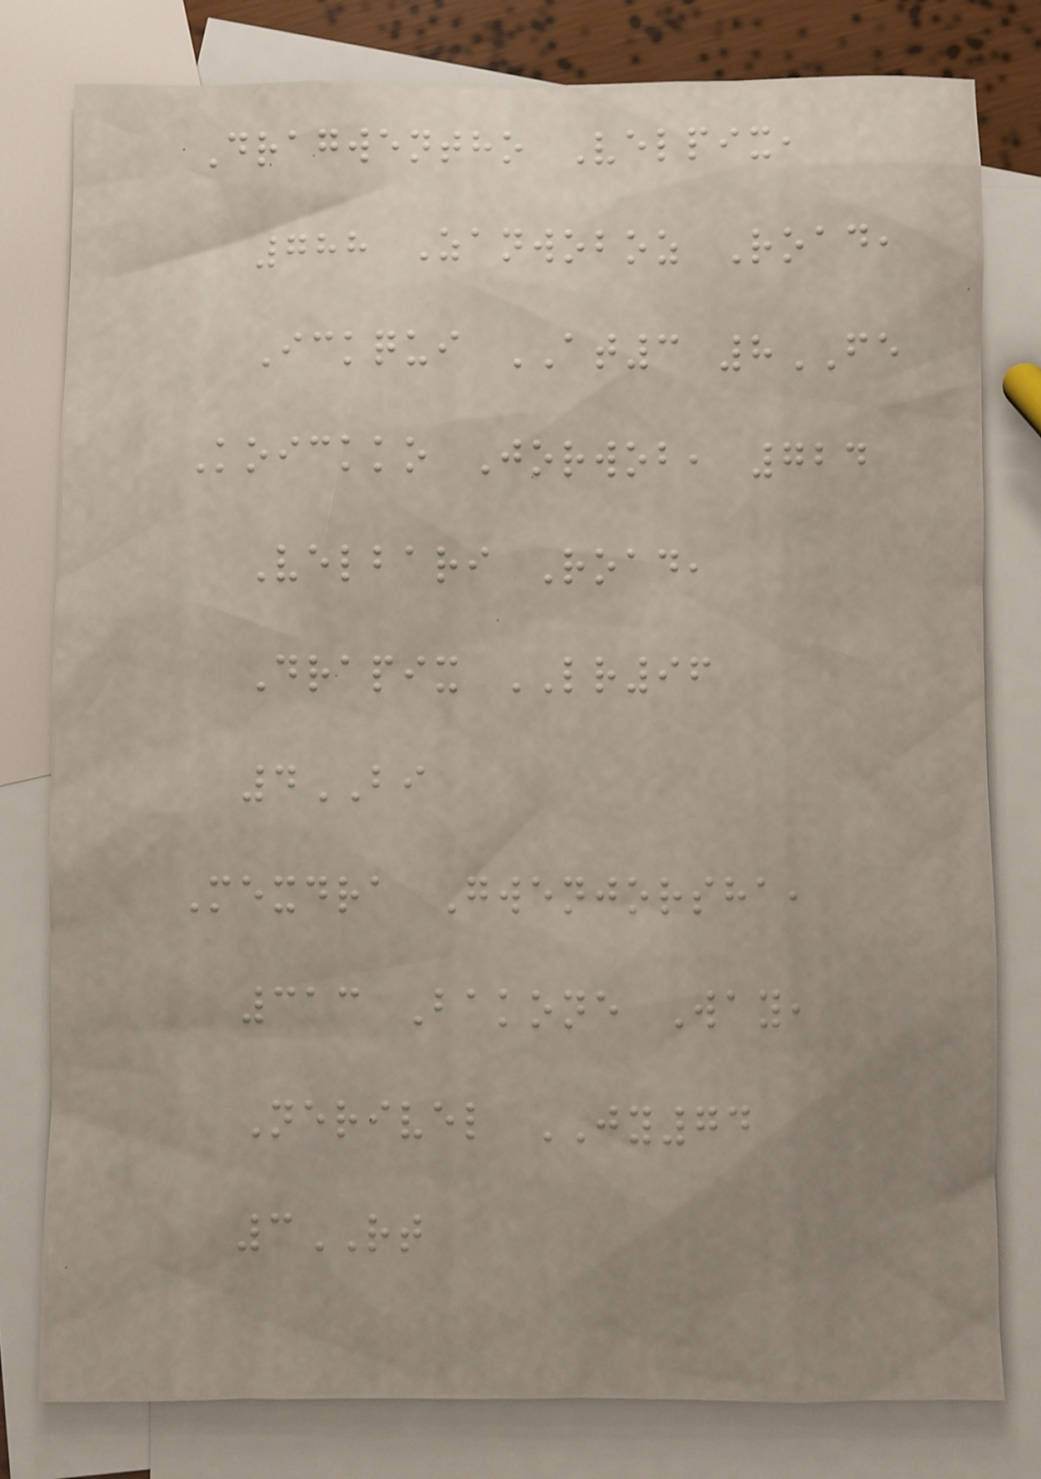Dragwentho Velpix,
788 Zanwoboz Road,
Ickqui AT3 8FE
Koickko Jorwob, 724
Velbari Road,
Drapix LR96
4BI
Mexdra Gwenjorsha,
313 Bakone Way,
Nerivel JY74
3RT
